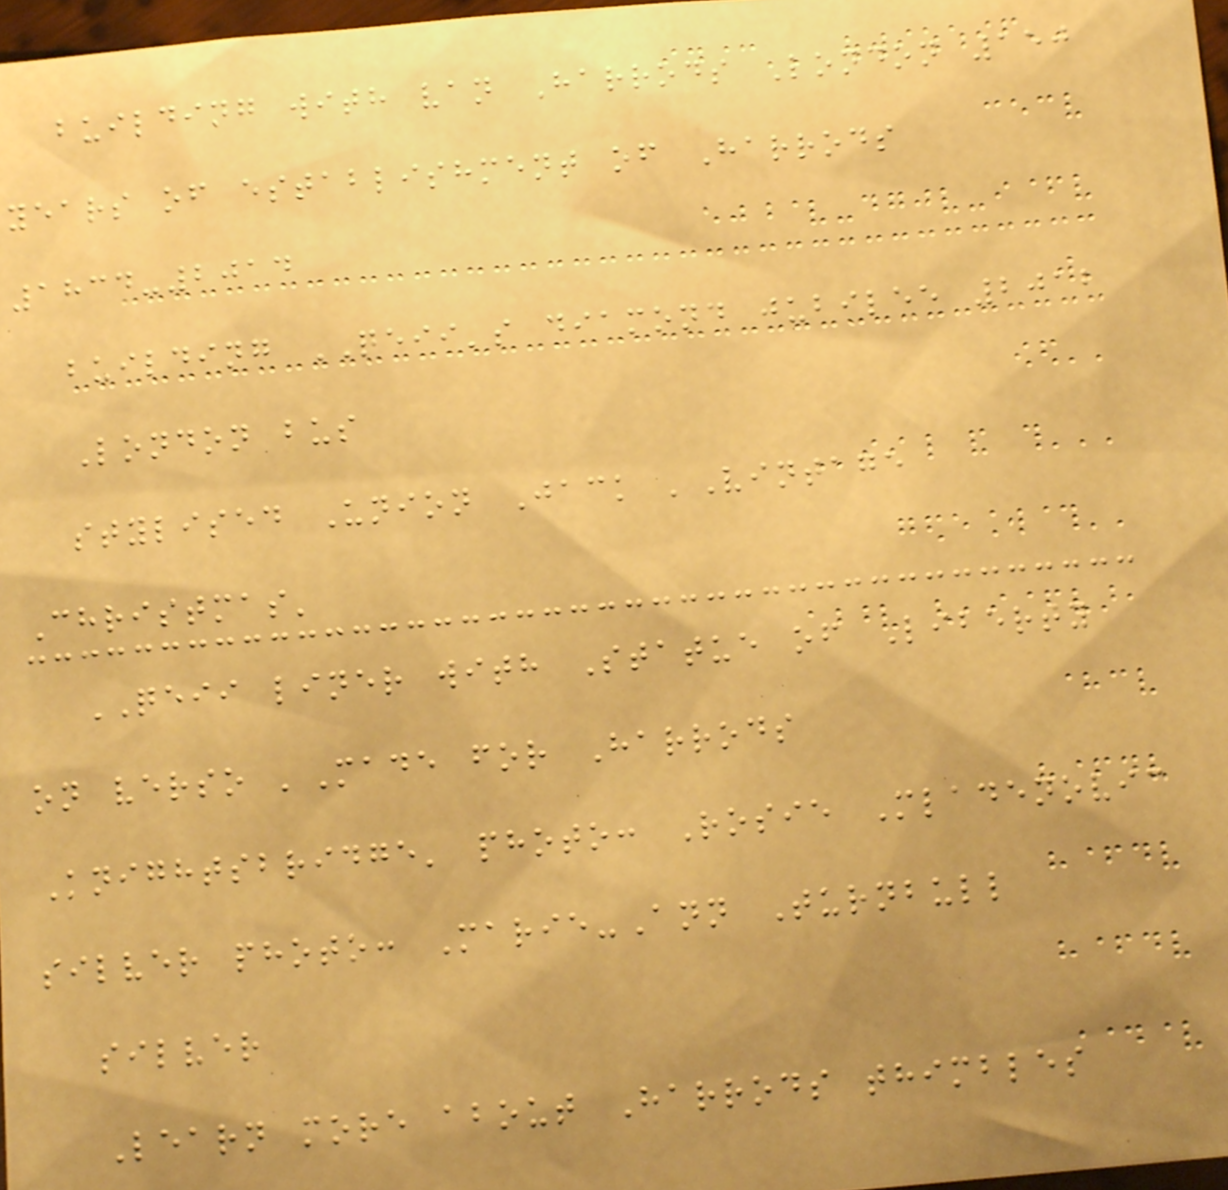building with van Harrods London 150
years of establishment of Harrods
1834-2014
building QEII's diamond jubilee 2012
London bus
stylised Union Jack 'Vintage
Christmas'
QEII liner with Statue of Liberty
on verso 'Made for Harrods
Knightsbridge' photo: Rosie Mladenovic
silver photo: Marie-Ann Turnbull
silver
Learn more about Harrods thimbles
